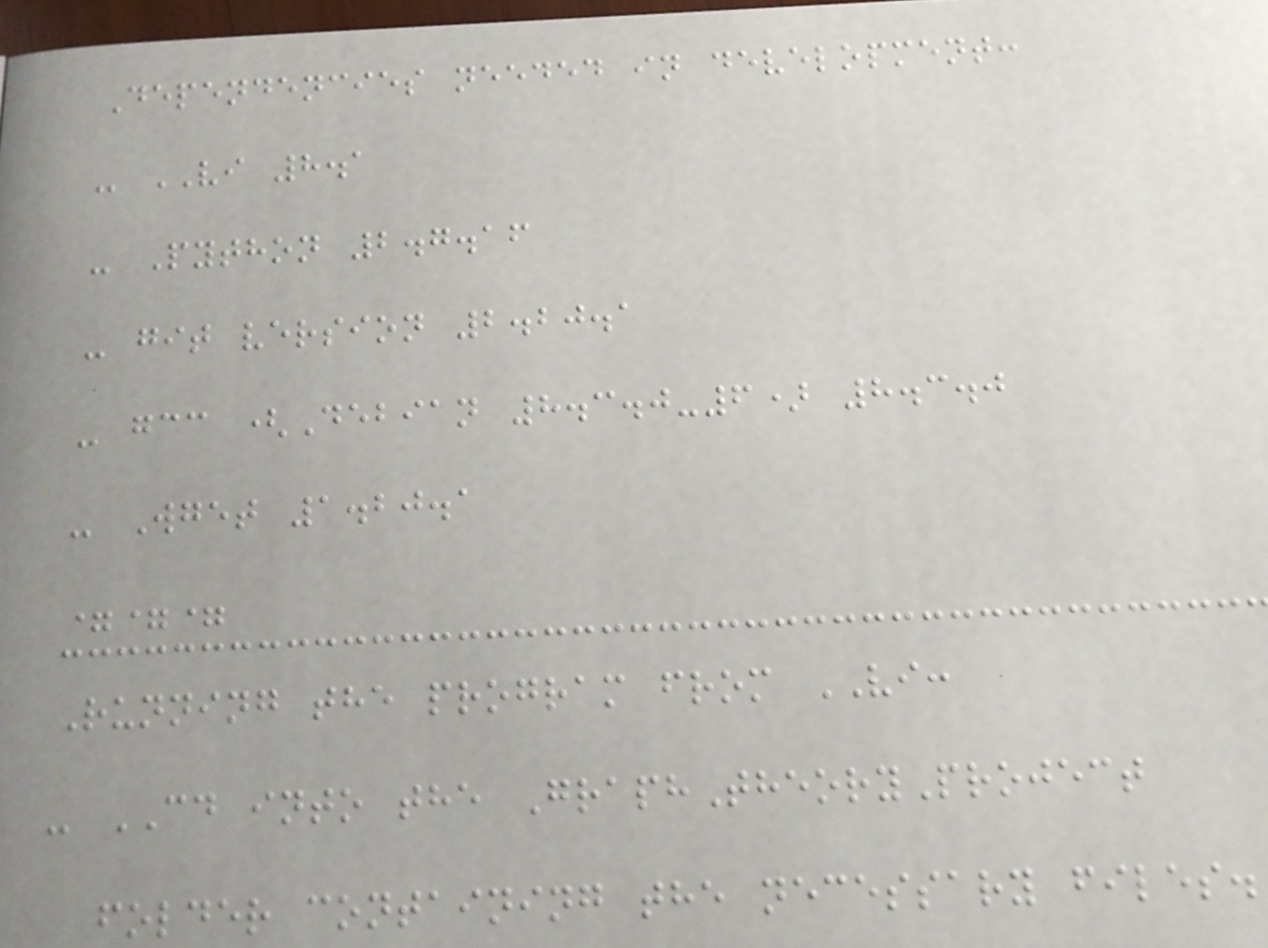Dependencies needed in development:
- VI 8.1
- Python 2.7.16
- git version 2.20.1
- gcc (Debian 8.3.0-6) 8.3.0
- Wget 1.20.1
===
Running the program from VI:
- CD into the GraphTheoryProject
folder containing the necessary files.
